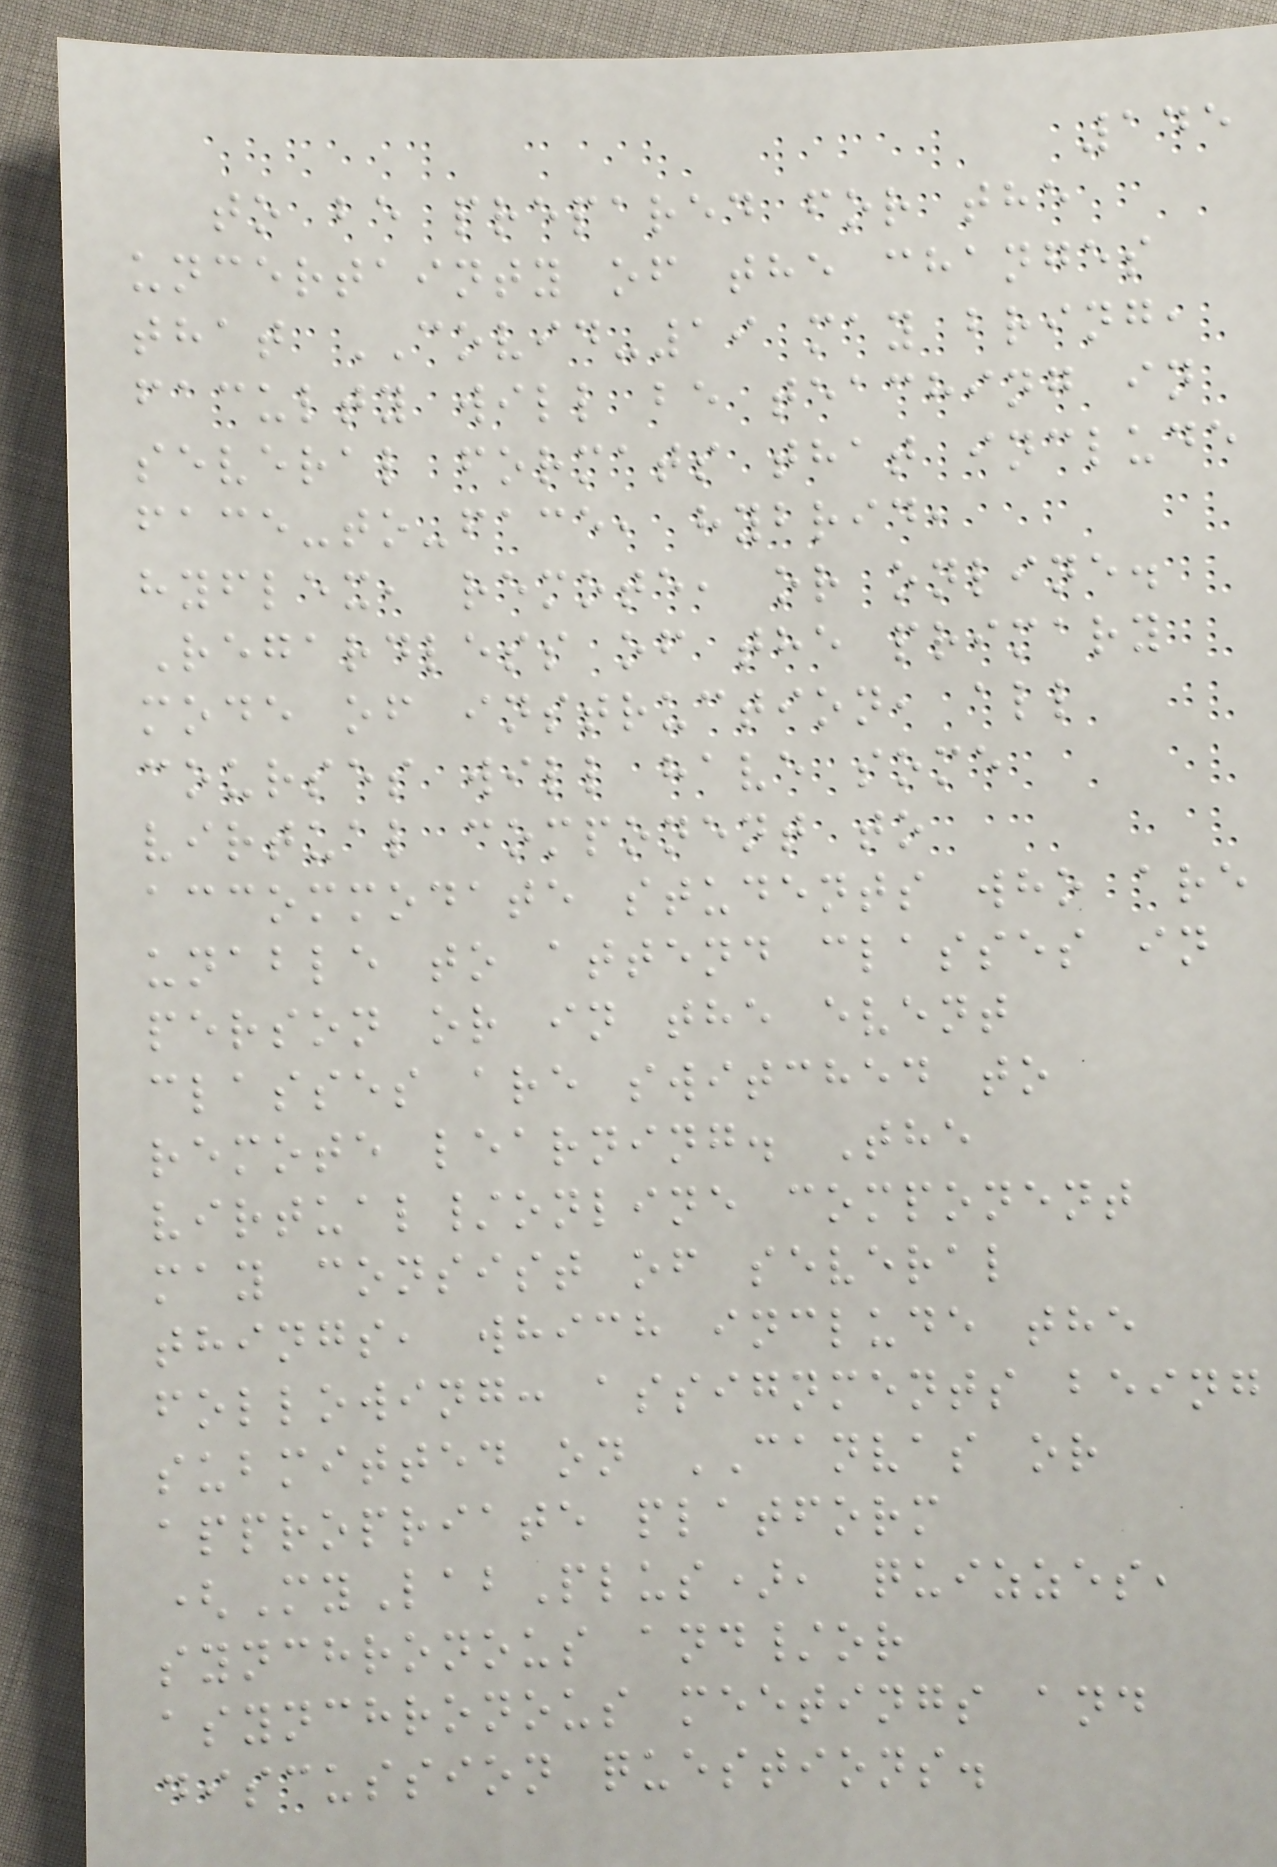145
to be prepared for the
uncertainty of the changes
that COVID-19 may bring,
faculty will be teaching in
several formats that include
face-to-face, hybrid,
hyflex, remote, or online.
Regardless of the primary
mode of instruction, all
courses will have some
virtual component to
accommodate students who are
unable to attend classes in
person or in the event
classes are switched to
remote learning. The
virtual/online component
may consist of several
things, which include the
following: assignments being
submitted on CANVAS or
appropriate platform
(MyLabPlus), quizzes,
synchronous and/or
asynchronous meetings and
discussion questions.
